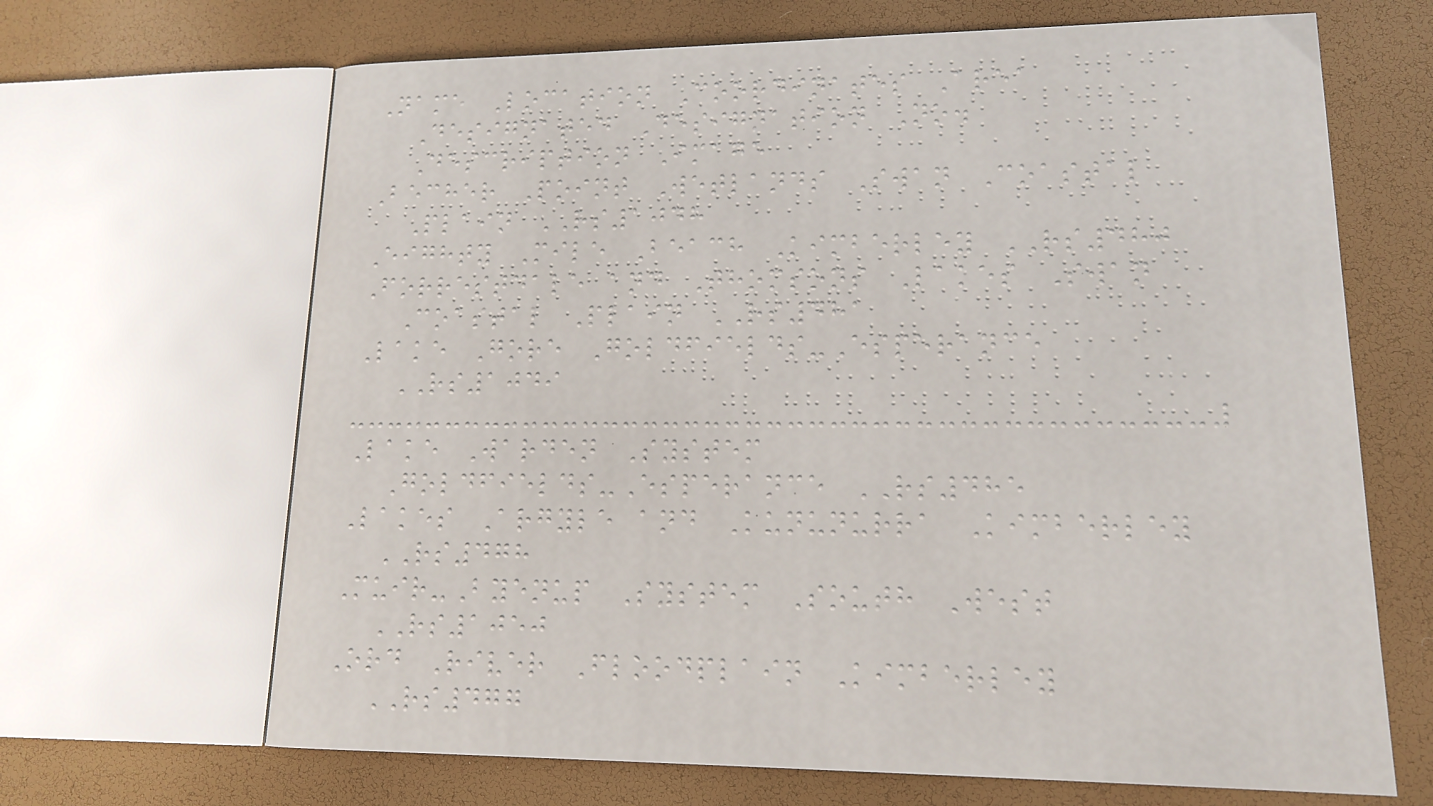Name Location Coordinates Area
Designated Designation No.
Description Image
Becher Point Wetlands Swan Coastal
Plain RS1048
Eighty Mile Beach Kimberley RS480
Forrestdale and Thomsons Lakes Swan
Coastal Plain RS481
Lake Gore Goldfields-Esperance
RS1049
Lake Warden System
Goldfields-Esperance RS485
Lakes Argyle and Kununurra Kimberley
RS478
Muir-Byenup System South West
RS1050
Ord River Floodplain Kimberley
RS477
